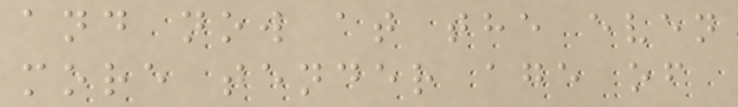and now at the even
more tender age of
